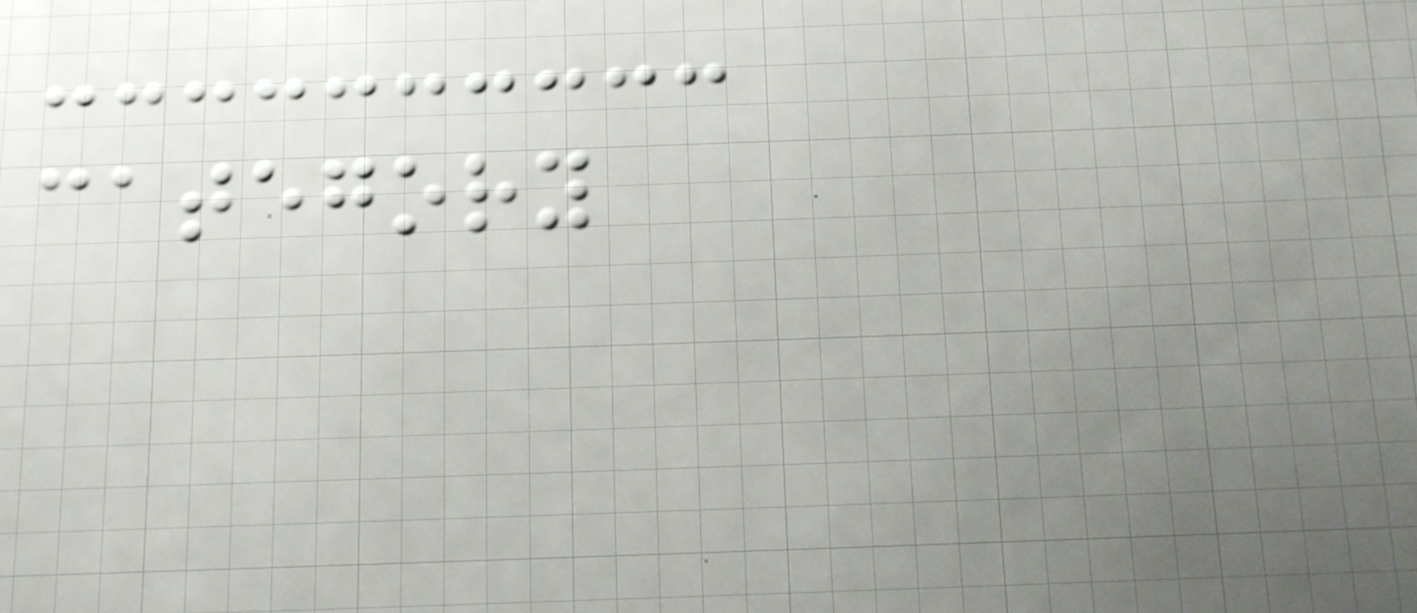category
